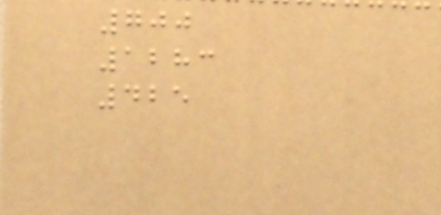700
1283
425
